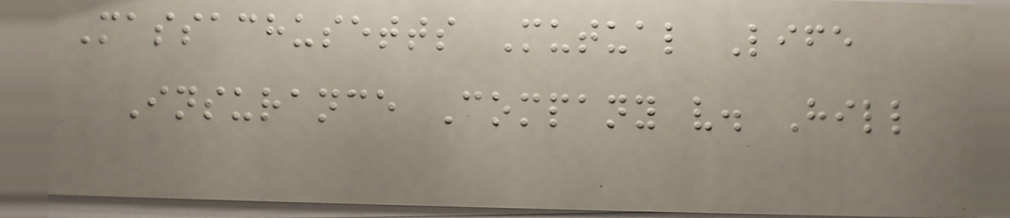Massachusetts Mutual Life
Insurance Company v. Hill
